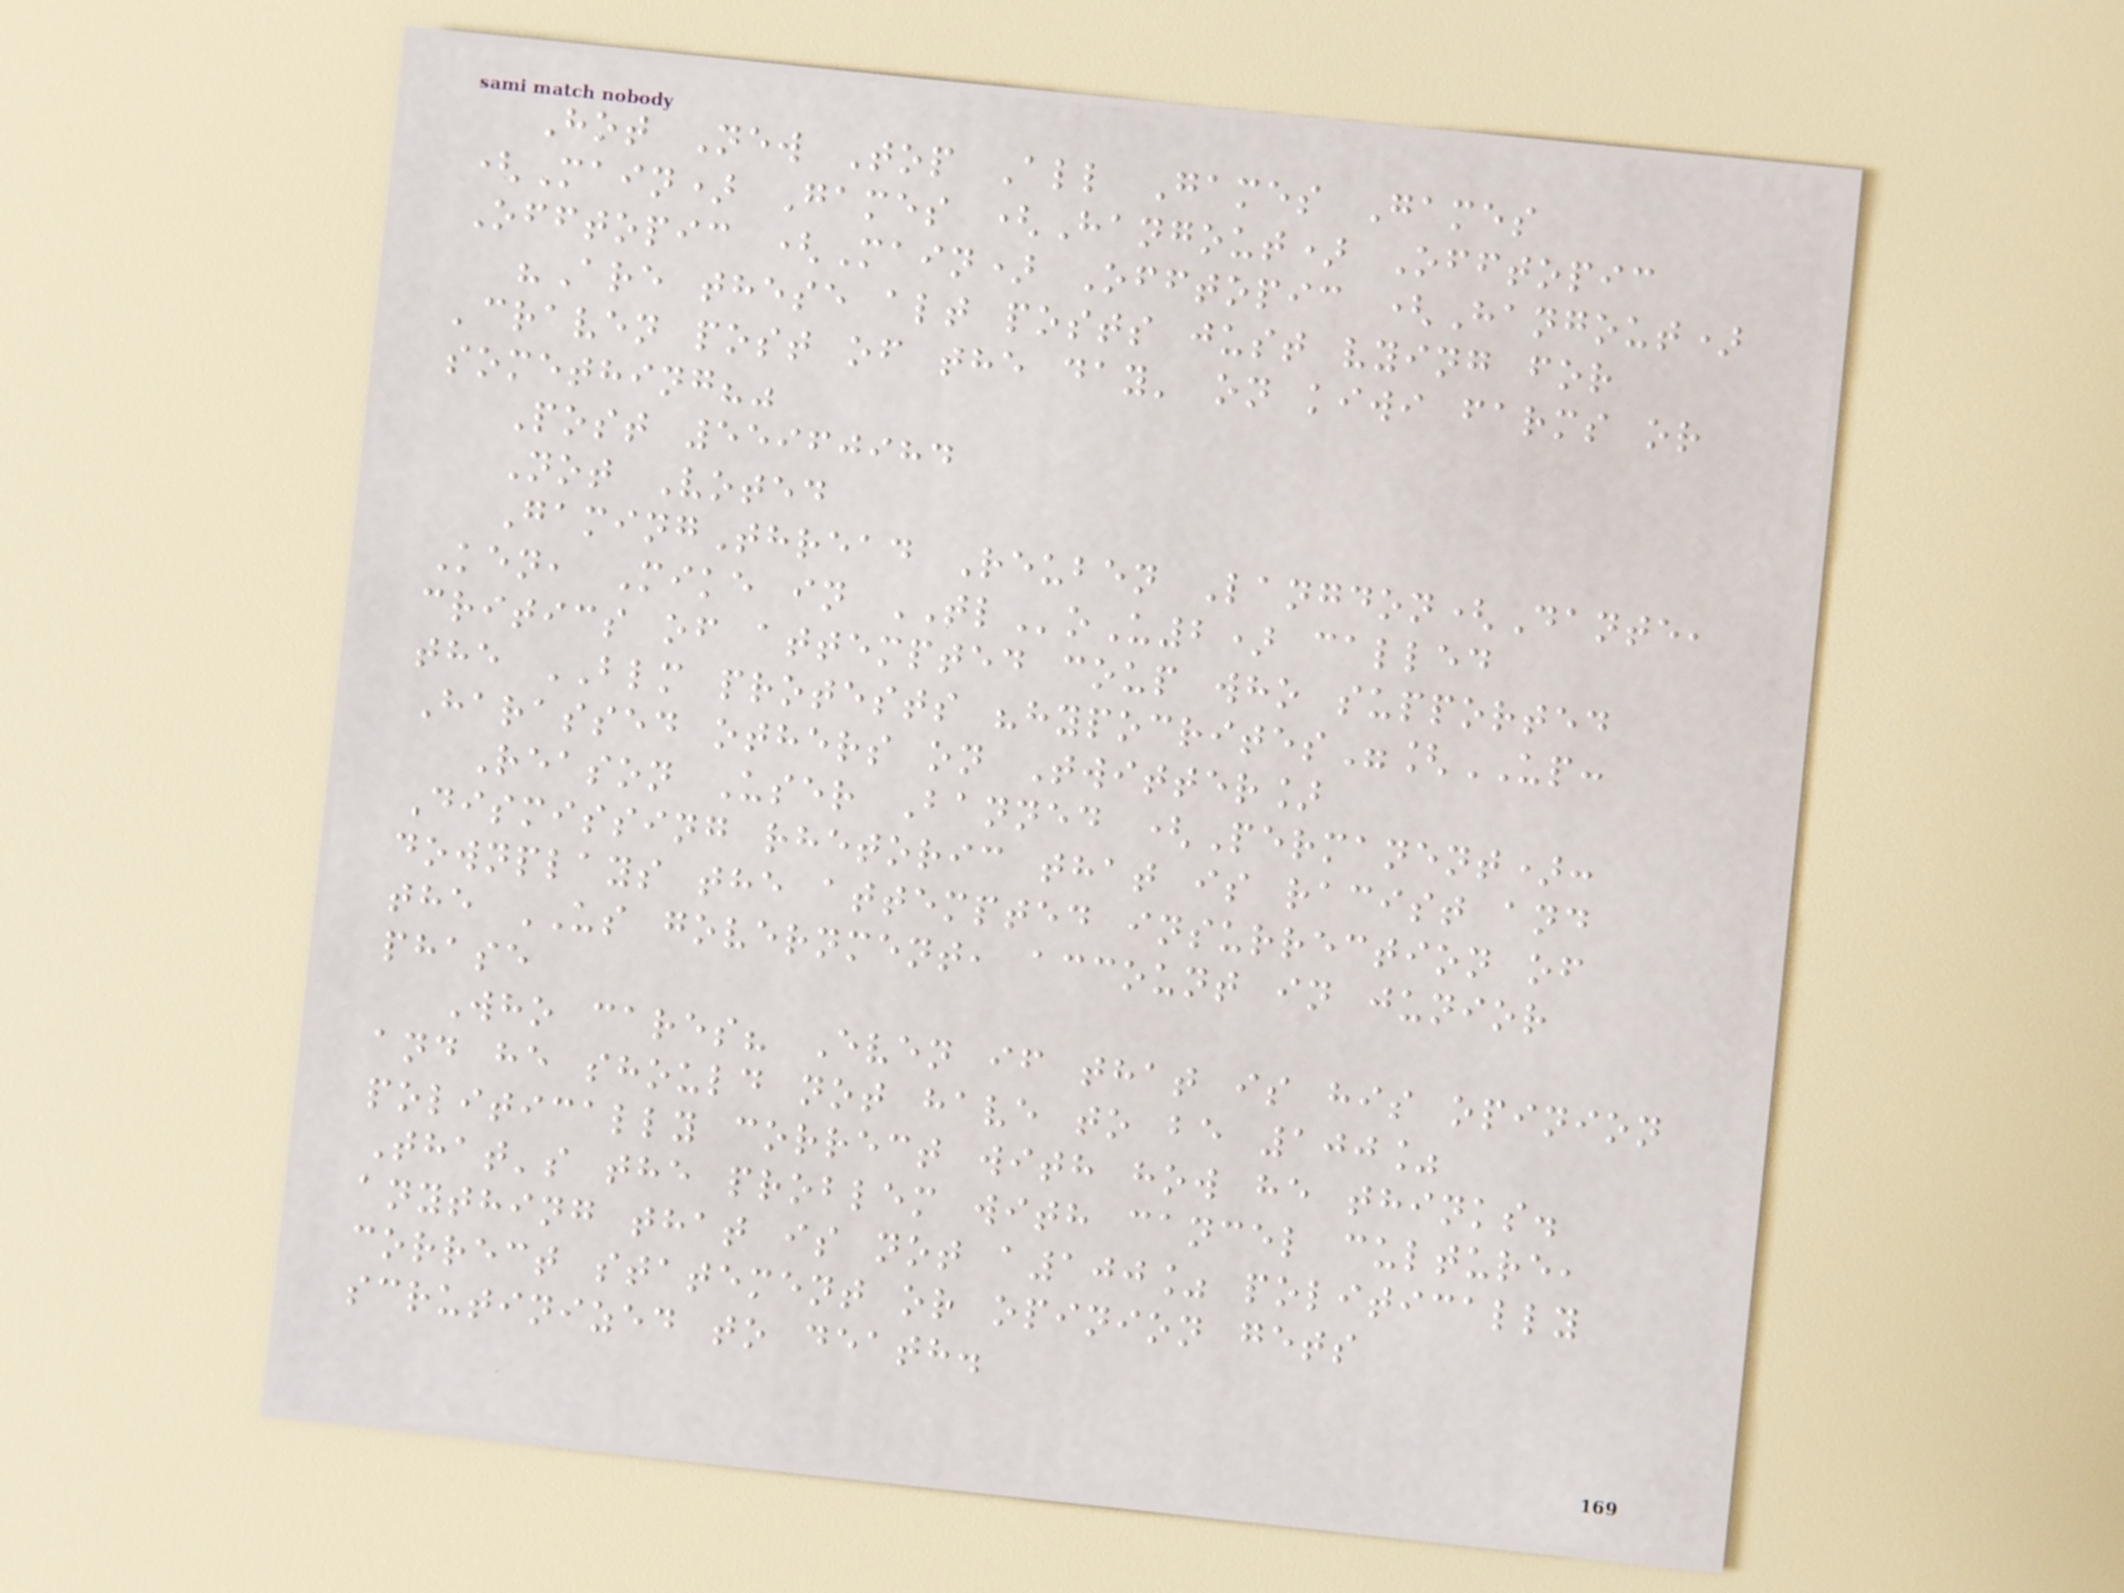Hot New Top All Games Games
(Main) Games (Hangout) Offtopic
Offtopic (Main) Offtopic (Hangout)
"Are these alt posts just vying for
'craven post of the day' on kiwi farms or
something?"
Post 55960984
Not Voted
GamingThread Reuben Langdon(Dante,
Ken, Mike in TLoU2) called
critics of attempted coup who supported
the BLM protests "hypocrites"[UP:
Harassed others on Twitter]
Reason User Banned (Permanent):
Dismissing rhetoric that is racist and
downplays the attempted insurrection of
the US government, account in junior
phase
Who cares? Even if that is his opinion
and he should not have to be 100%
politically correct with how he thinks.
That's the problem with cancel culture,
anything that is not a100% politically
correct statement or opinion gets
scrutinized to death.
